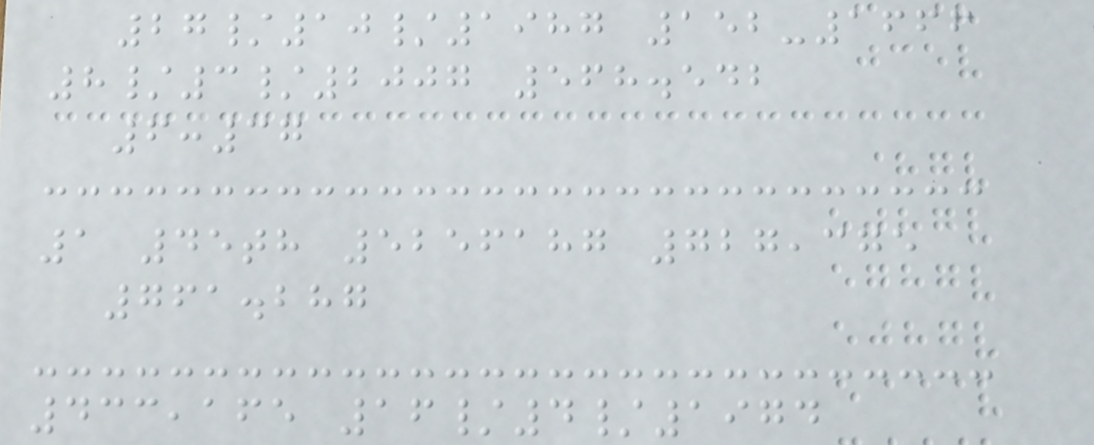27/10/1987 152-1666
8/3/2007 568.542
6:37
1 45th 5256187 727,375
761.287
433,165 16/4/1974
